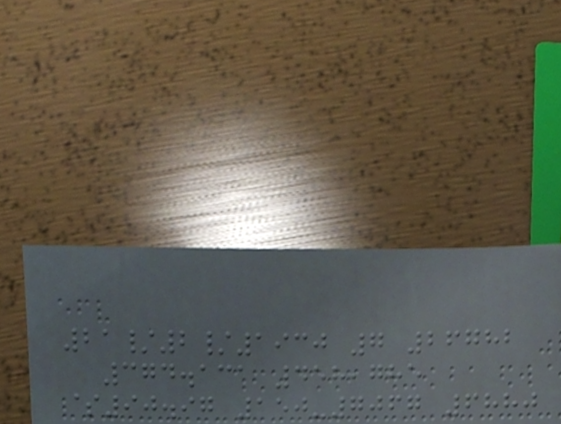21/2/1930 7 26782
374.131 458,785
$90.97 150-7067 6880
